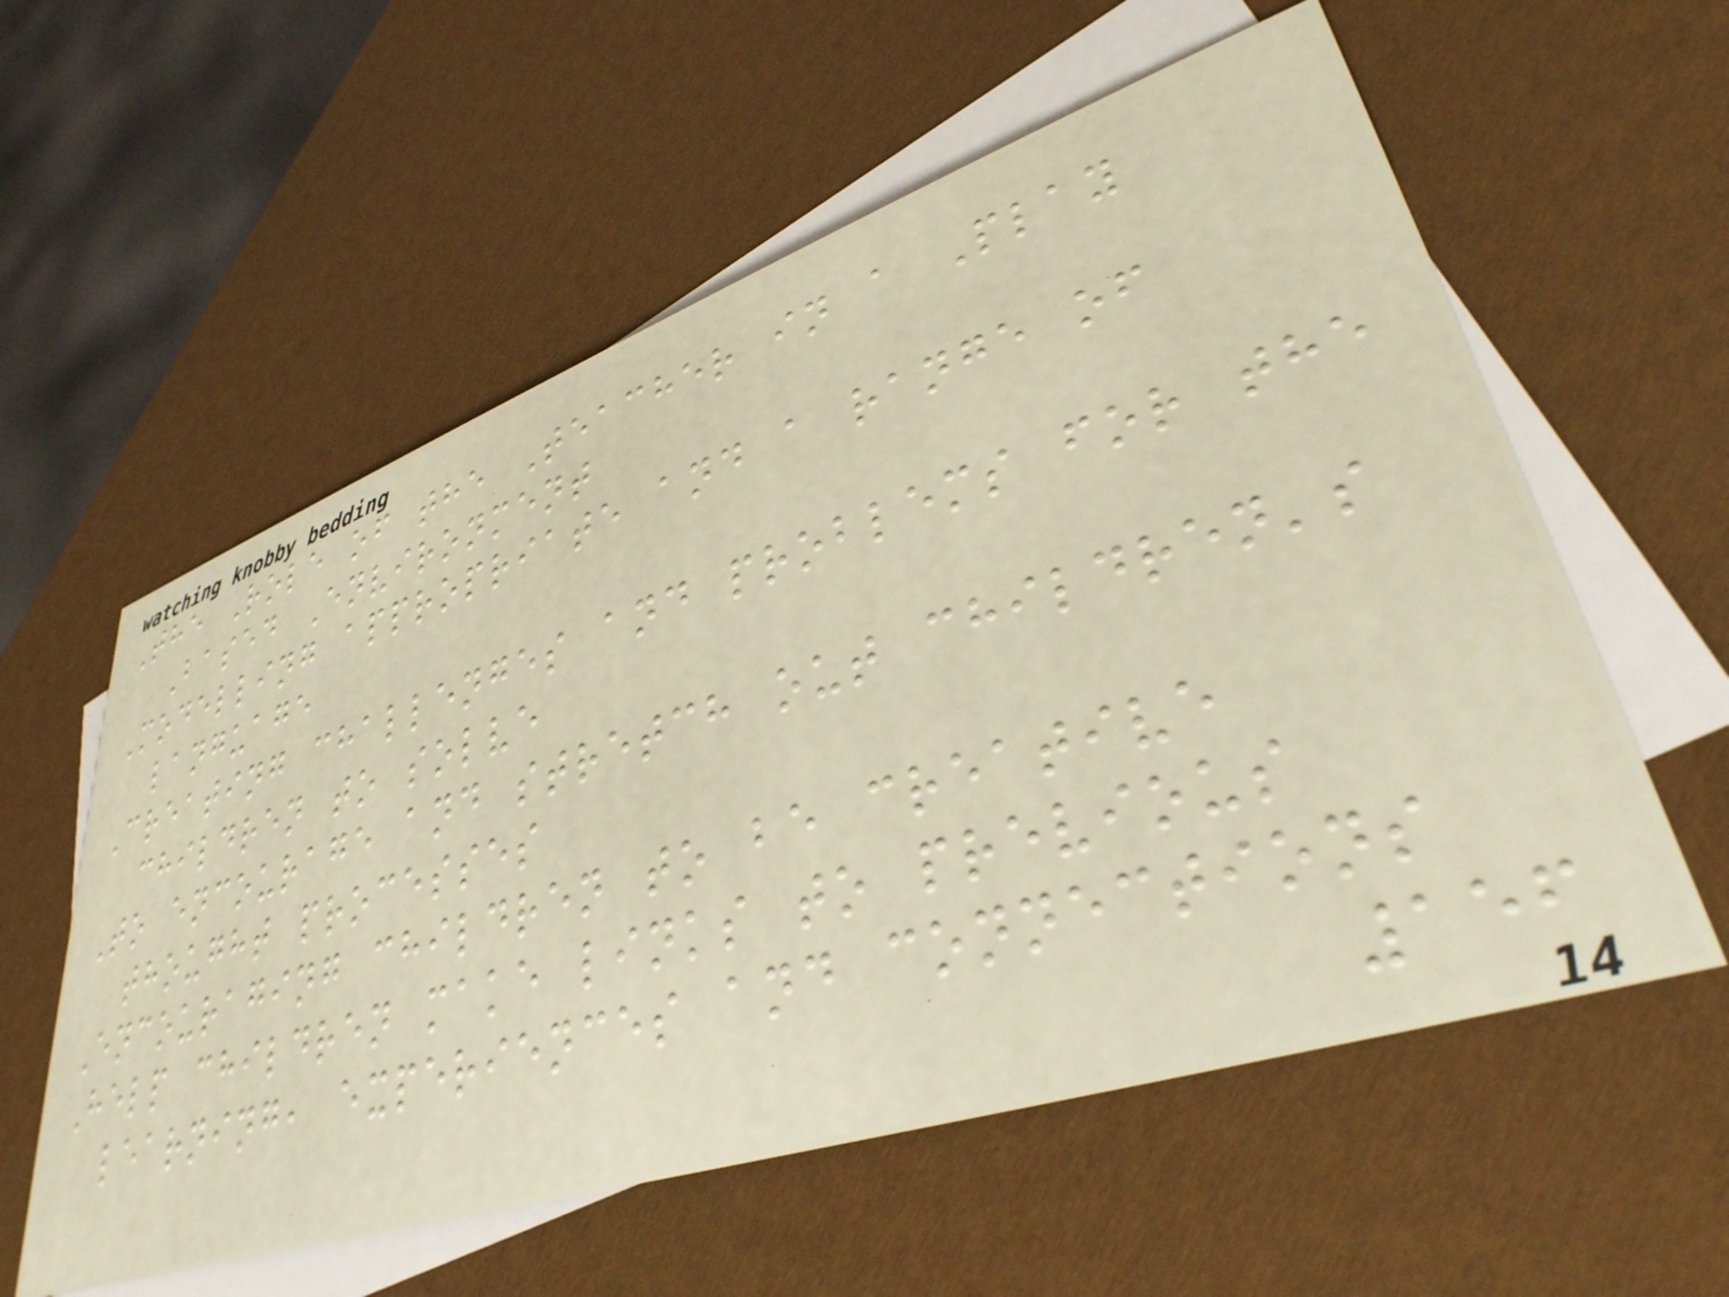The Role of the Teacher in a Play
Based Environment
Modelling appropriate and a range of
language
Creating challenges and problems for the
children to solve
To encourage and stretch out children's
thought processes
Encouraging children to be creative
Help children make links to previous
learning, experiences and connections
156
